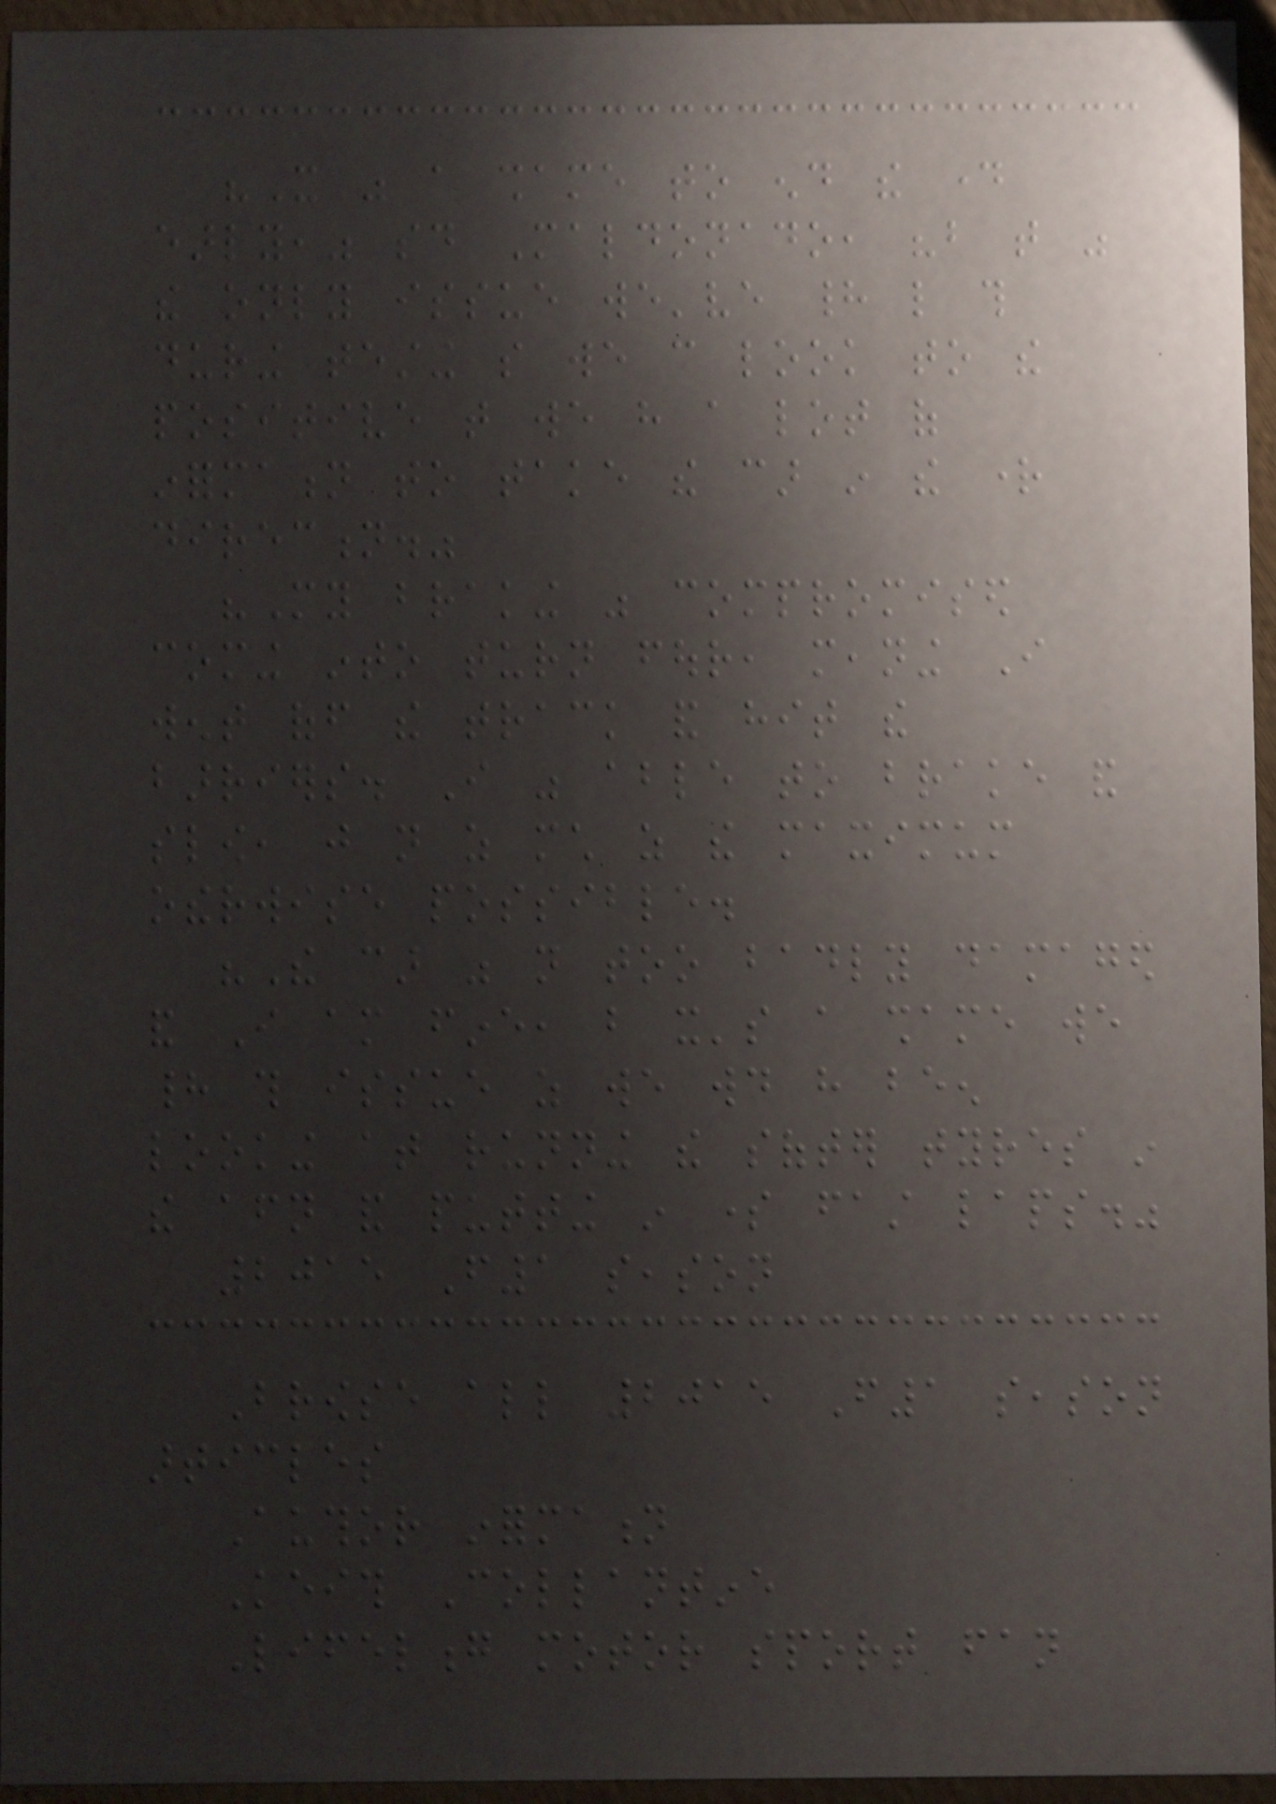"It was a shame to end the day
early," said Maldonado, "but that was
the only issue we've had like this
during testing so we can look to the
positive that we have a lot of
information to take the car in the right
direction."
"My braking was compromised
coming into turn four, meaning I
went off the track and hit the
barriers. I was able to brake and
slow, just not as much as the maximum
otherwise possible.
"The car was not too badly damaged
and I am fine, but it's a shame we
had this issue as we would have been
looking at running the softer tyres in
the afternoon and putting in some fast laps."
2015 F1 season
Browse all 2015 F1 season
articles
Author information
Keith Collantine
Lifelong motor sport fan
